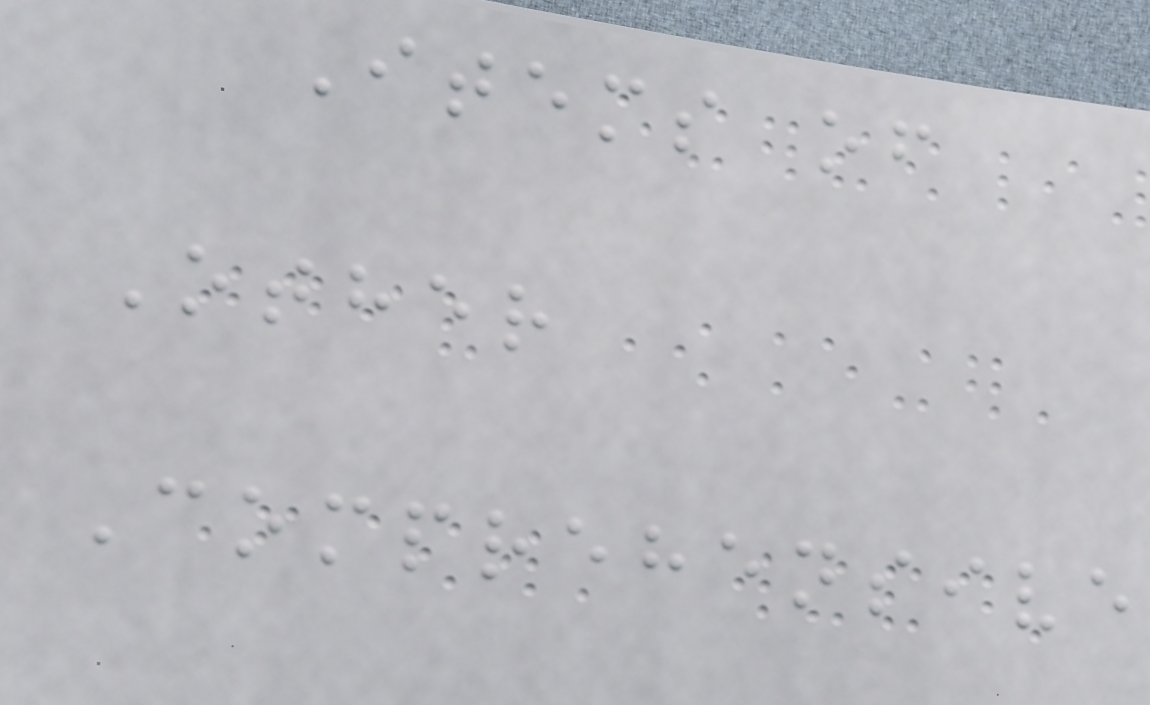Items of
Other
Comprehensive
